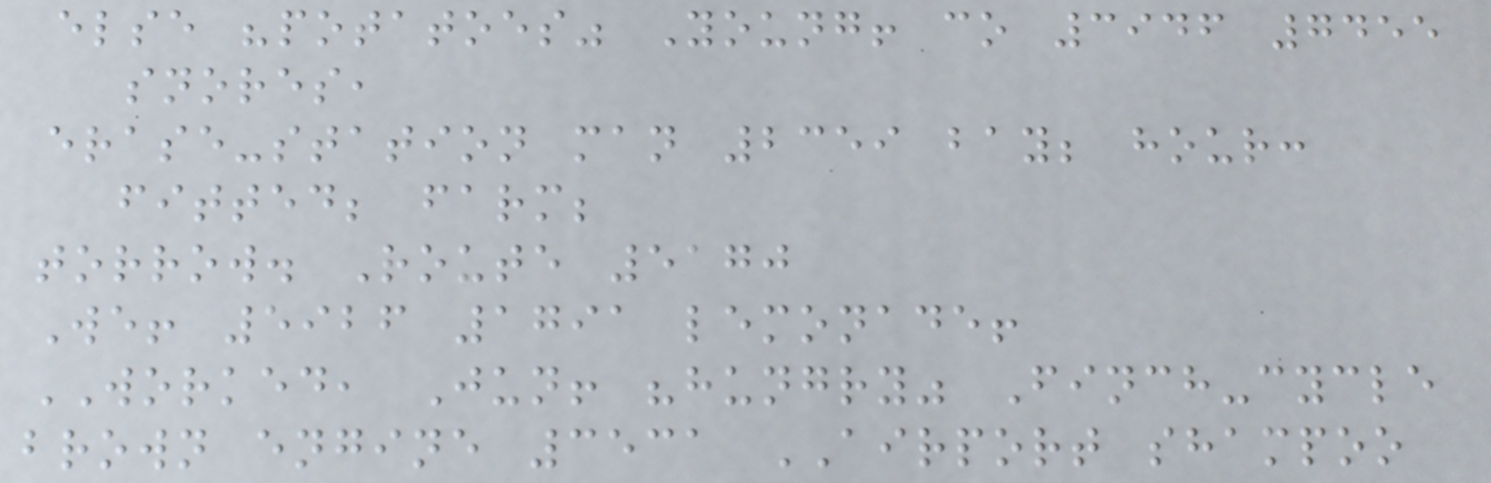else "potatoes" Young! co 3946 7455
snores,
erase-station man 2359 bay; hour:
fitted; farm;
torrow. Route 5170
We! 5926 1791 lemonade!
WORKED, Jun! "hungry" Finch-cycle
brown engine 3531 AIRPORT shampoo
